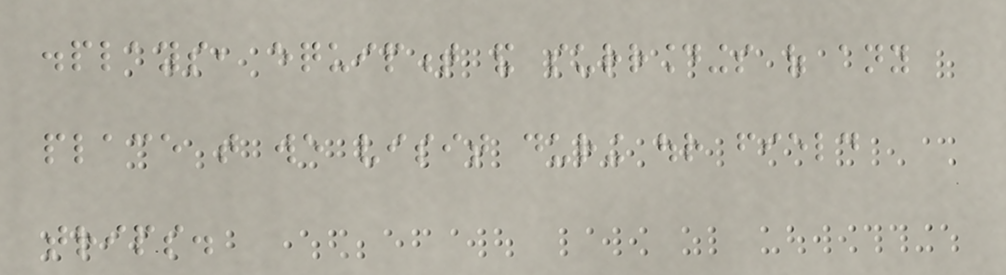displays, equipment and surroundings of any
place that we visit during our field
trips.
